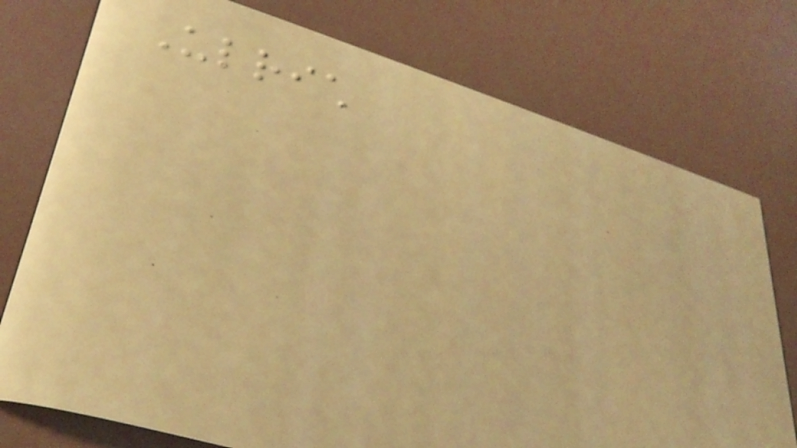Ulrich
